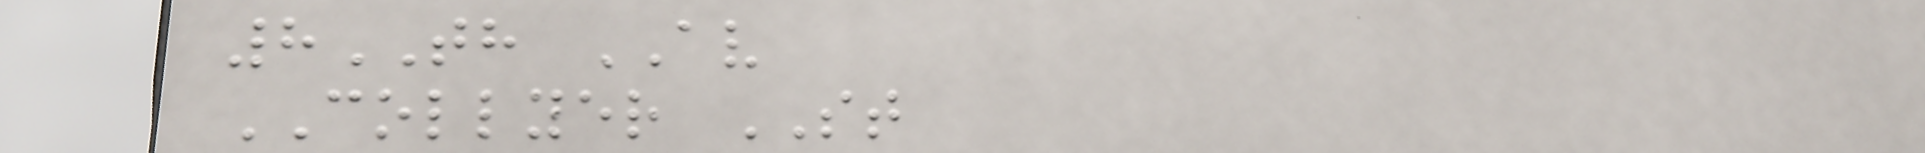8TH AV
COLLYER ST
